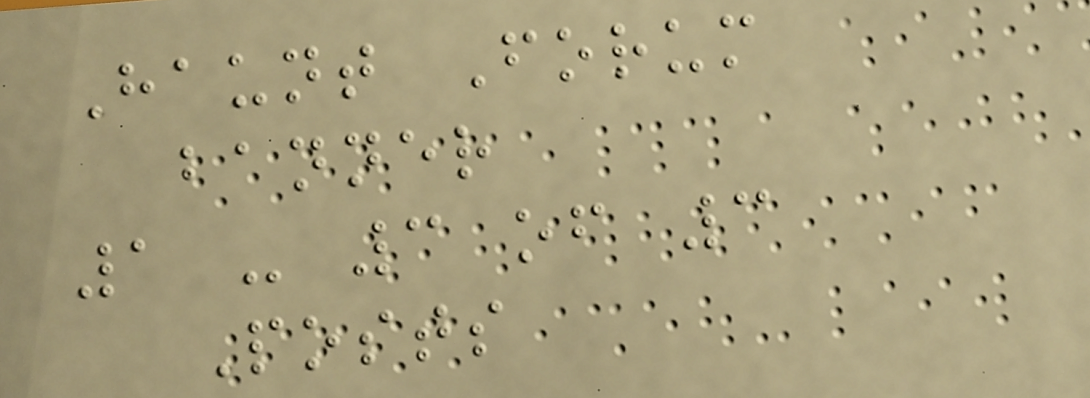Haunt Forum
banner
1 - 3 of 3
Posts
